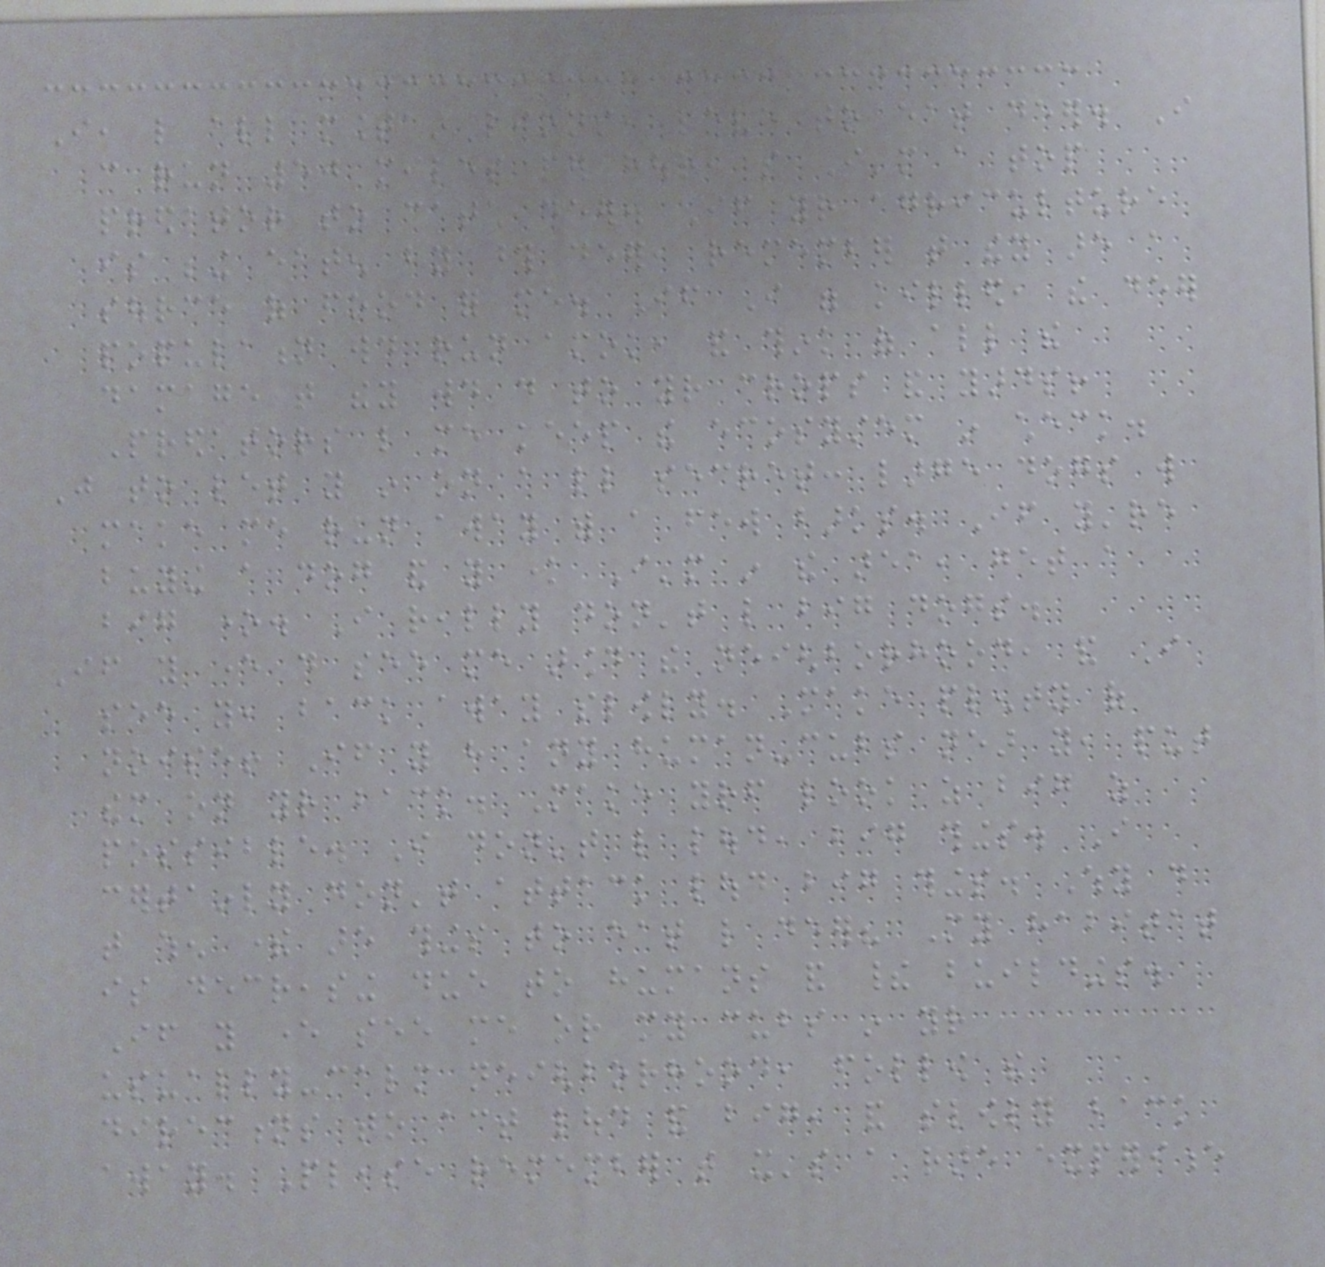I, like all mountain lions, love to eat deer. I
can run 50 miles per hour, so I'm a top
predator to catch deer. If your agriculture
is being eaten by those deer, remember that they are a
source of food for me. If I were killed, the deer
population would run amok, and think of all the
damage that they would do to your crops and yards!
Predators like me keep the ecosystem in check.
Just to let you in on a little secret: large dogs will
make me run away with a few barks. If you're
buying a dog and you know I'm in the area, get a
big one. I really don't like big dogs.
If you ever do see me around the neighborhood, and I
see you, back away slowly. Make plenty of
noise! If you have any human-cubs near you, put
them on your back. Make yourself look as big as
possible. I don't like loud, big things. I
certainly don't attack loud big things. Why do
that when there are things to eat like deer? My habitat
is decreasing due to humans and their buildings.
If you ever see me or my cubs in your
usually-calm neighborhood, follow the
directions to act loud and big, and slowly back
away. Please remember that it's a rare experience
